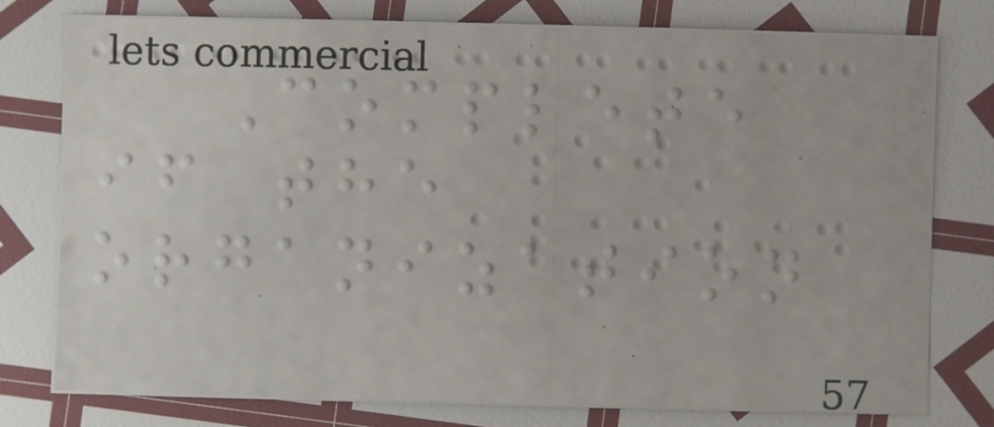Complete
if the
organization
